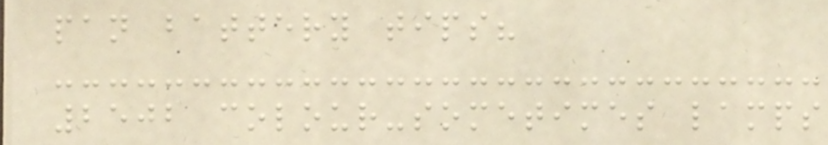pan battery tips?
2502 colour-sometimes lamps
